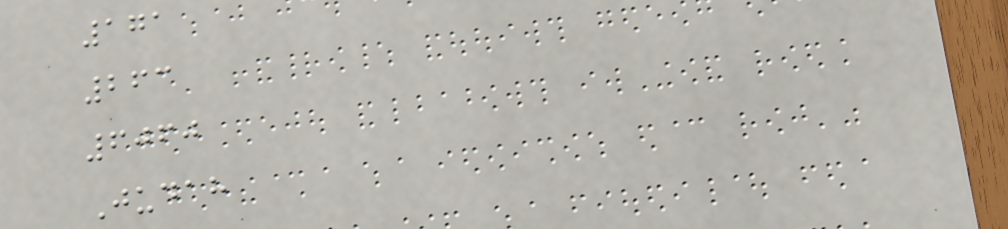171
263
6060
Judah
